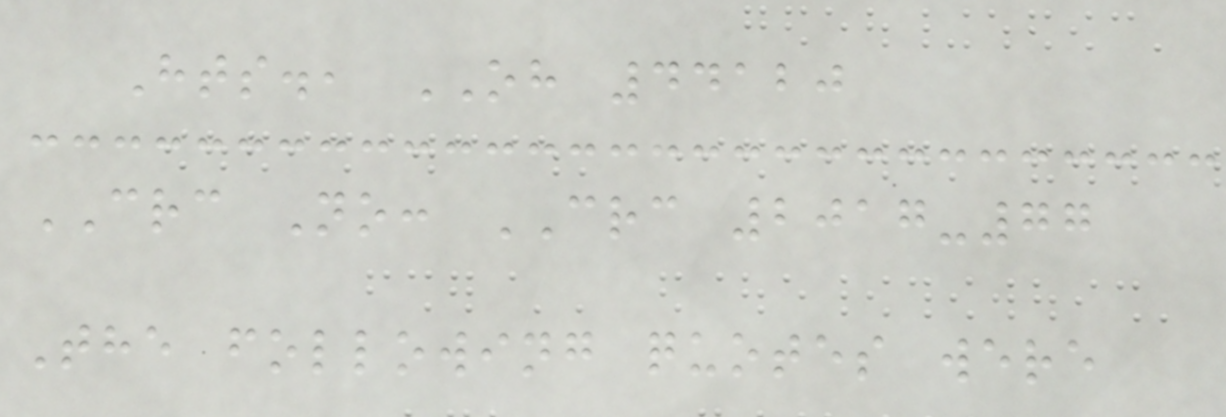Hts., OH 44120
CRC No: CRC 2017-77
The following quotes were
